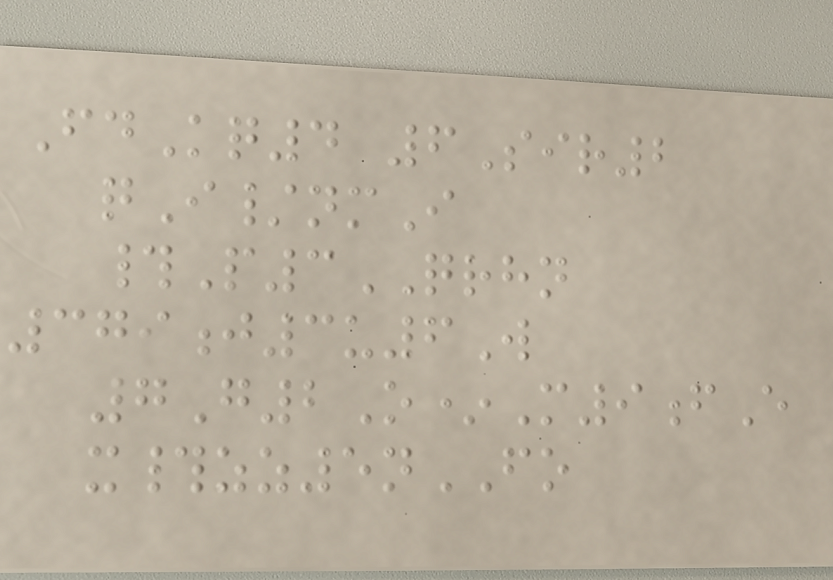FdKq4 6Sir2
qI/nmI
#P3QRHN
379j3u6W
7G2O*M9fE
x#zz5nFO
